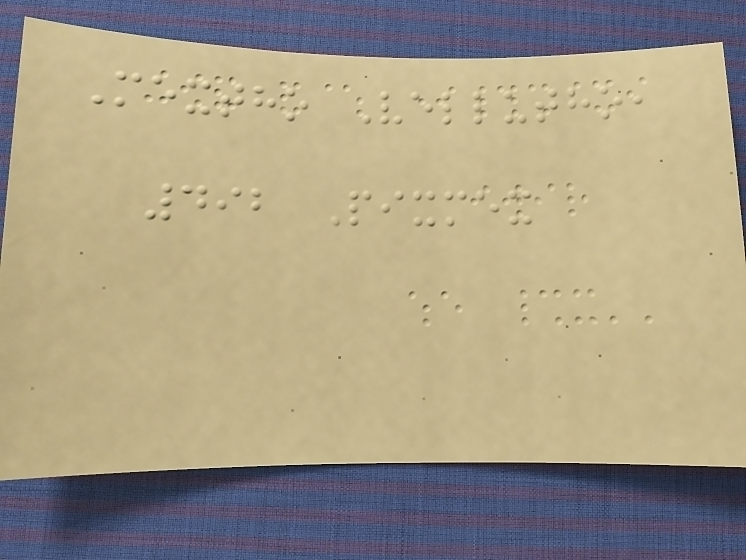Mextho Vellutho,
492 Pixmex
